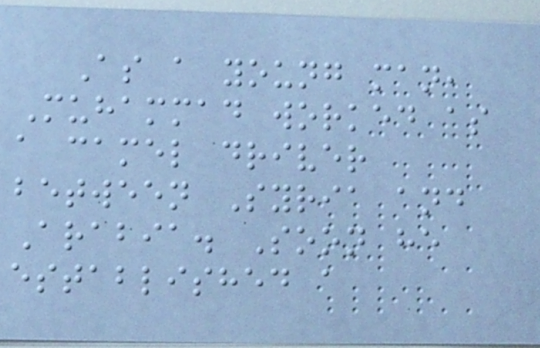As a young man,
Muhammad worked as
a camel driver
between Syria and
Arabia. Soon he
established a
